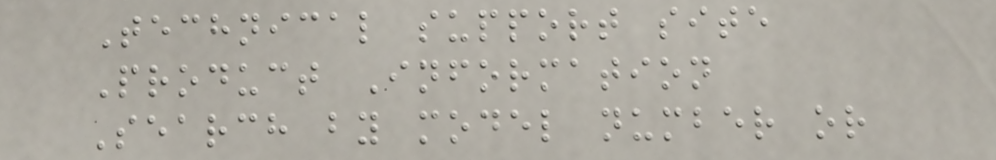Technical support site
Product Information
Search by model number or
